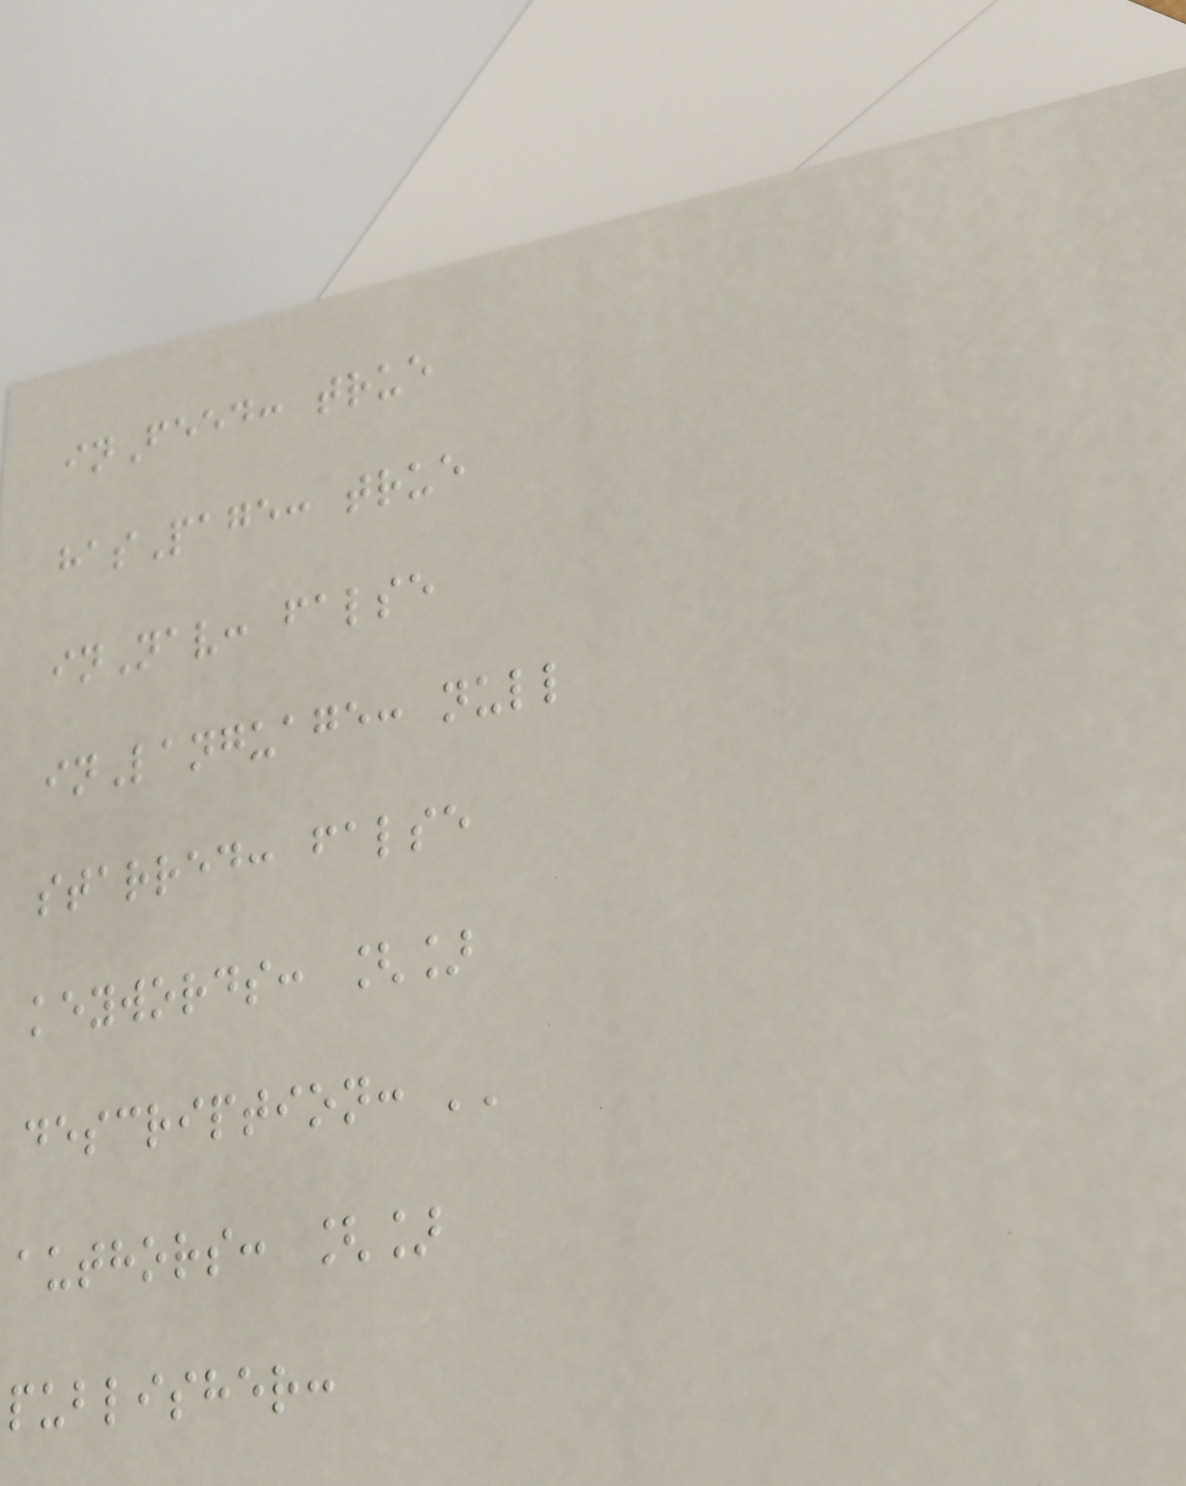inFeed: true
hasPage: true
inNav: false
inLanguage: null
starred: false
keywords: []
description: ''
authors: []
publisher:
